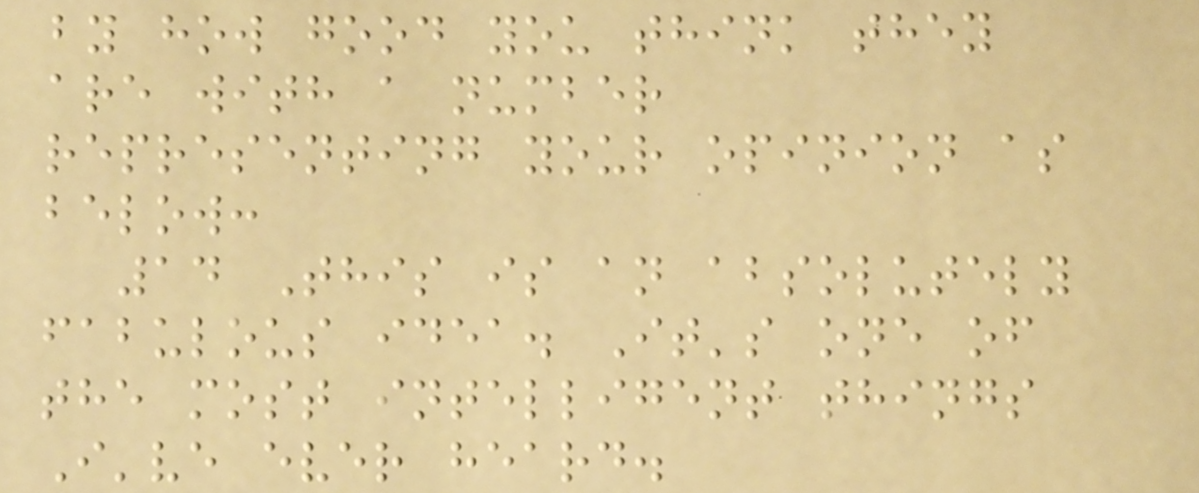by how good you think they
are with a number
representing your opinion as
below:
14 This is an absolutely
fabulous idea. It's one of
the most intelligent things
I've ever heard.
